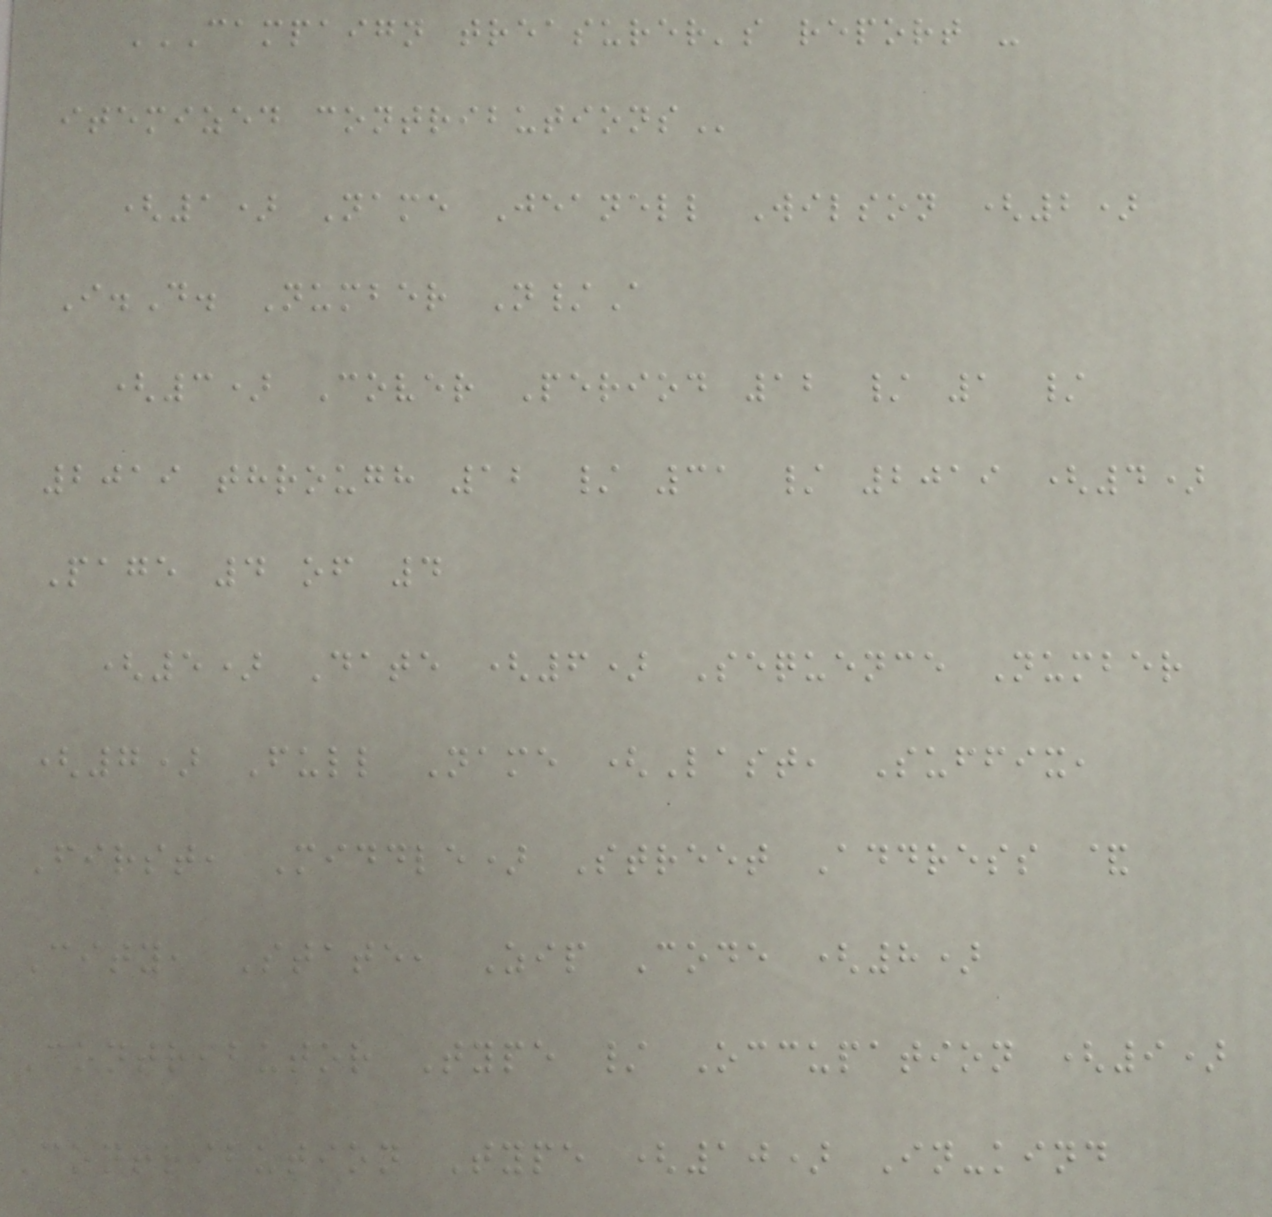CAMPAIGN TREASURER'S REPORT -
ITEMIZED CONTRIBUTIONS
(1) Name Jeanell Wilson (2)
I.D. Number N/A
(3) Cover Period 12 / 1 /
2019 through 12 / 31 / 2019 (4)
Page 4 of 4
(5) Date (6) Sequence Number
(7) Full Name (Last, Suffix,
First, Middle) Street Address &
City, State, Zip Code (8)
Contributor Type / Occupation (9)
Contribution Type (10) In-kind
